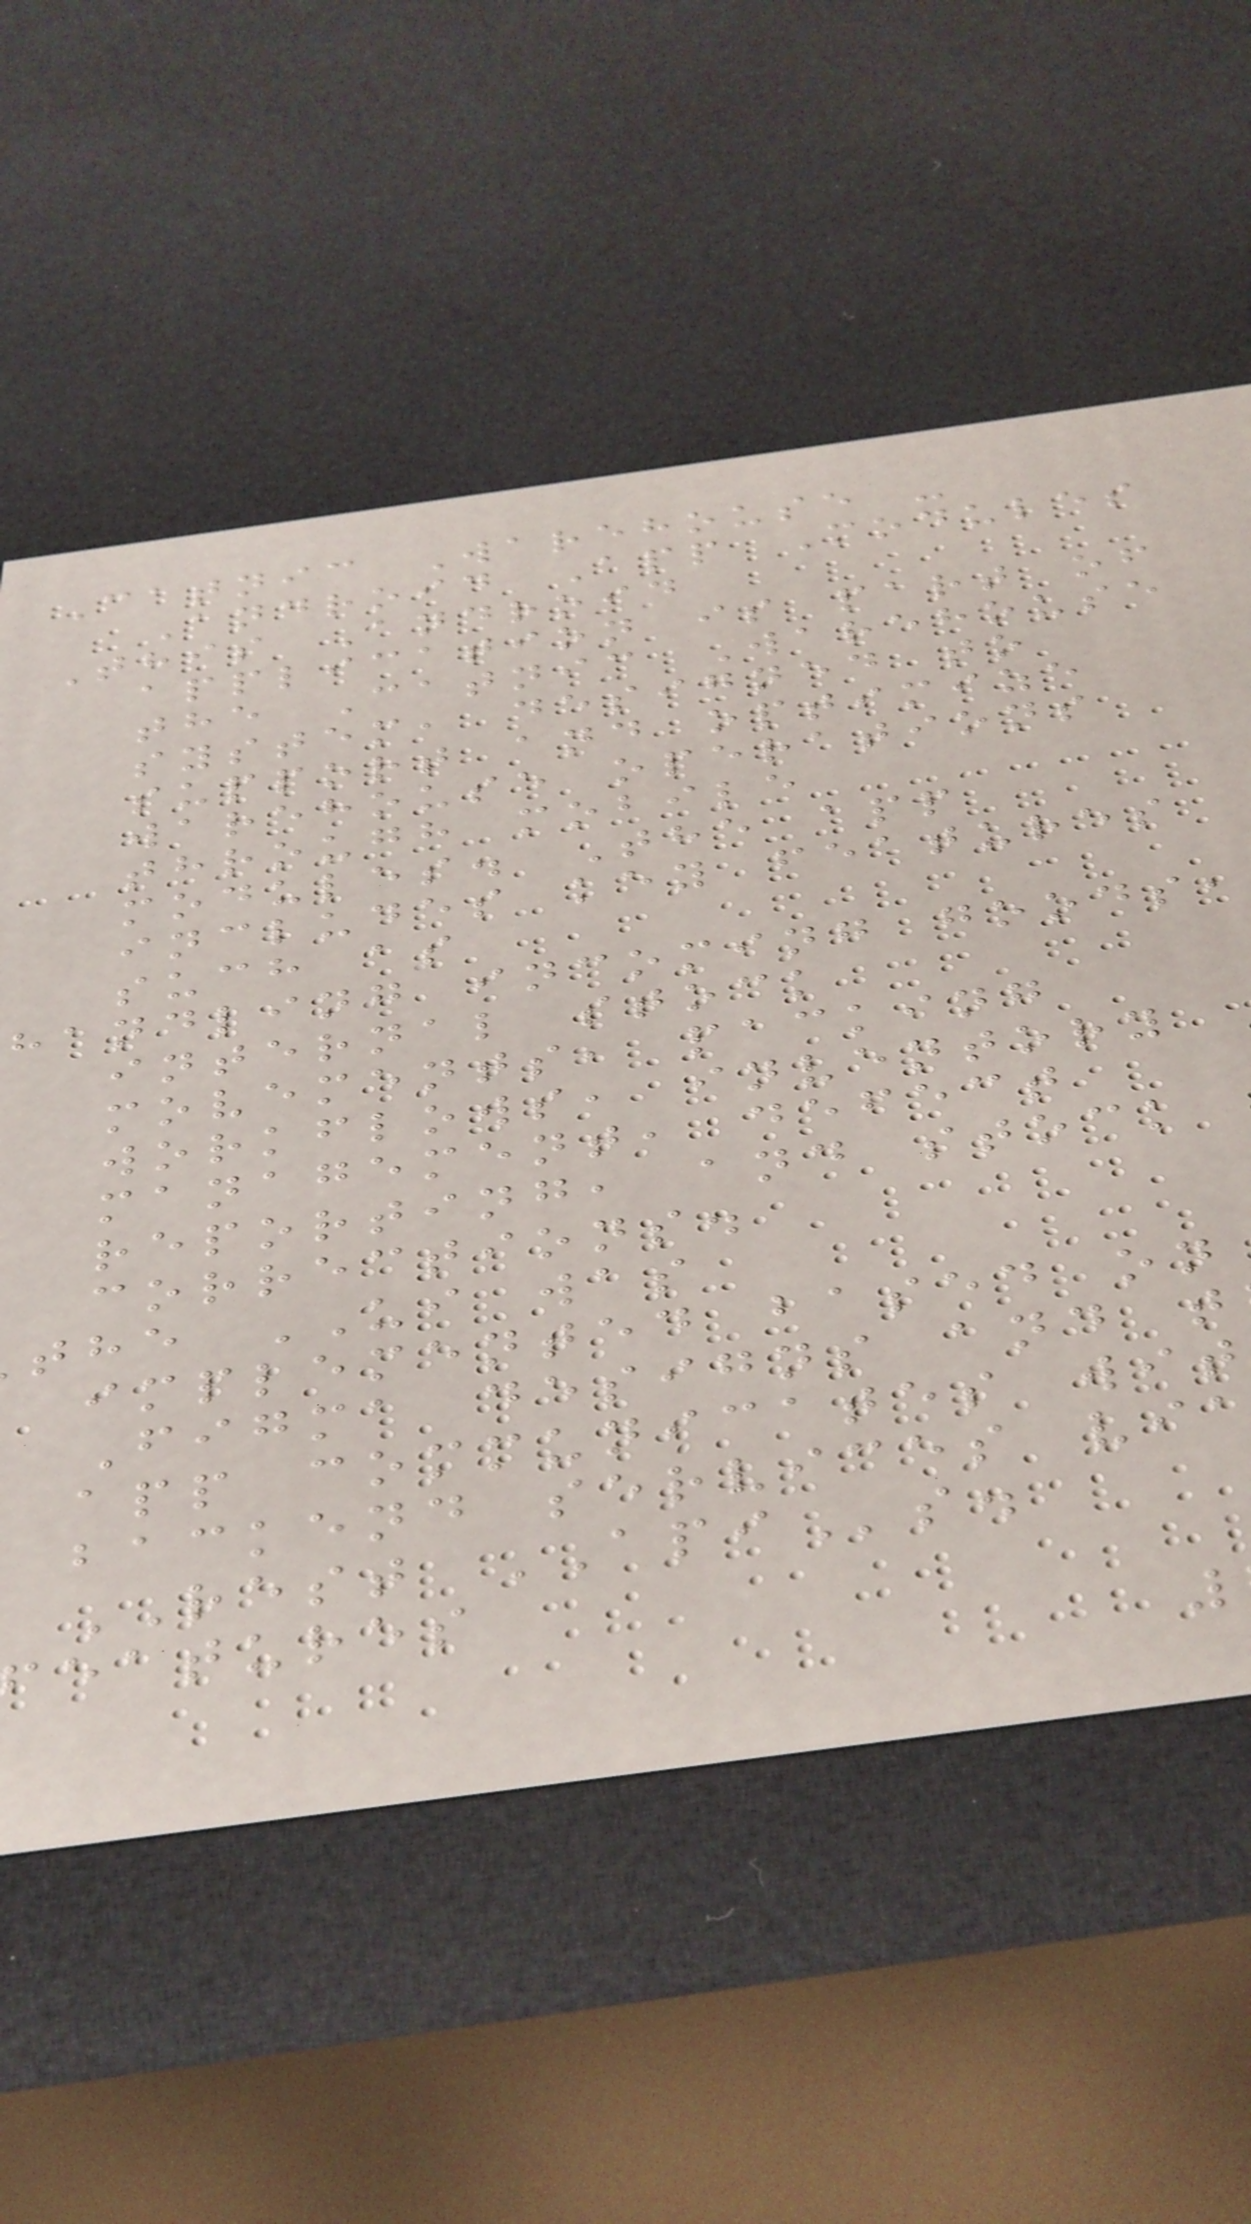Catnic Warehouse -
Android App Modules
This Android
application is part of
the Catnic Warehouse
system, designed to
support and optimize
warehouse operations
through mobile
modules. The app
includes key features
such as
handling incoming goods,
internal stock
movements, packing
workflows, inventory
management, defect
reporting, and stock
corrections.
the UI was
implemented based on
Figma designs and t
app communicates wit
backend services via
REST APIs.
eatures
